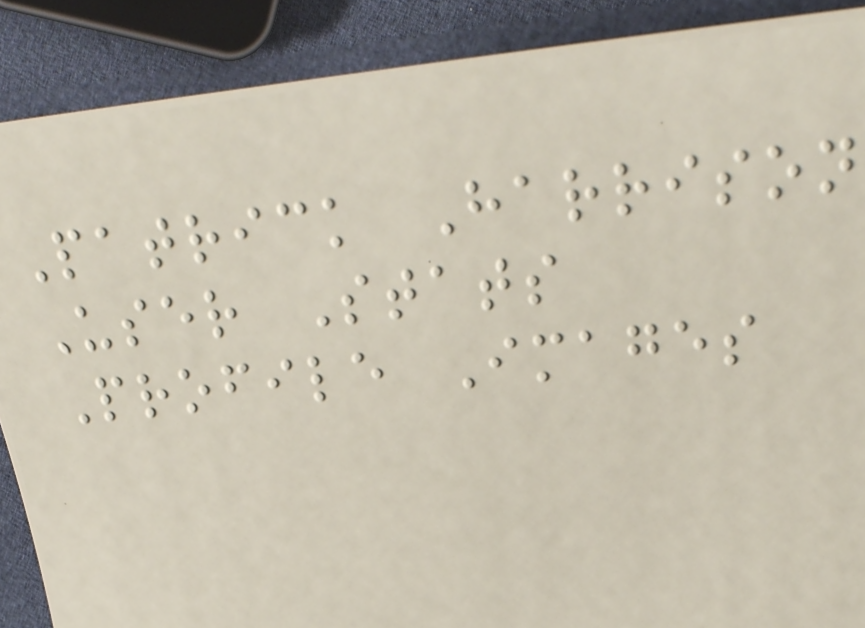Patrick Harrison
User Stats
Profile Images
